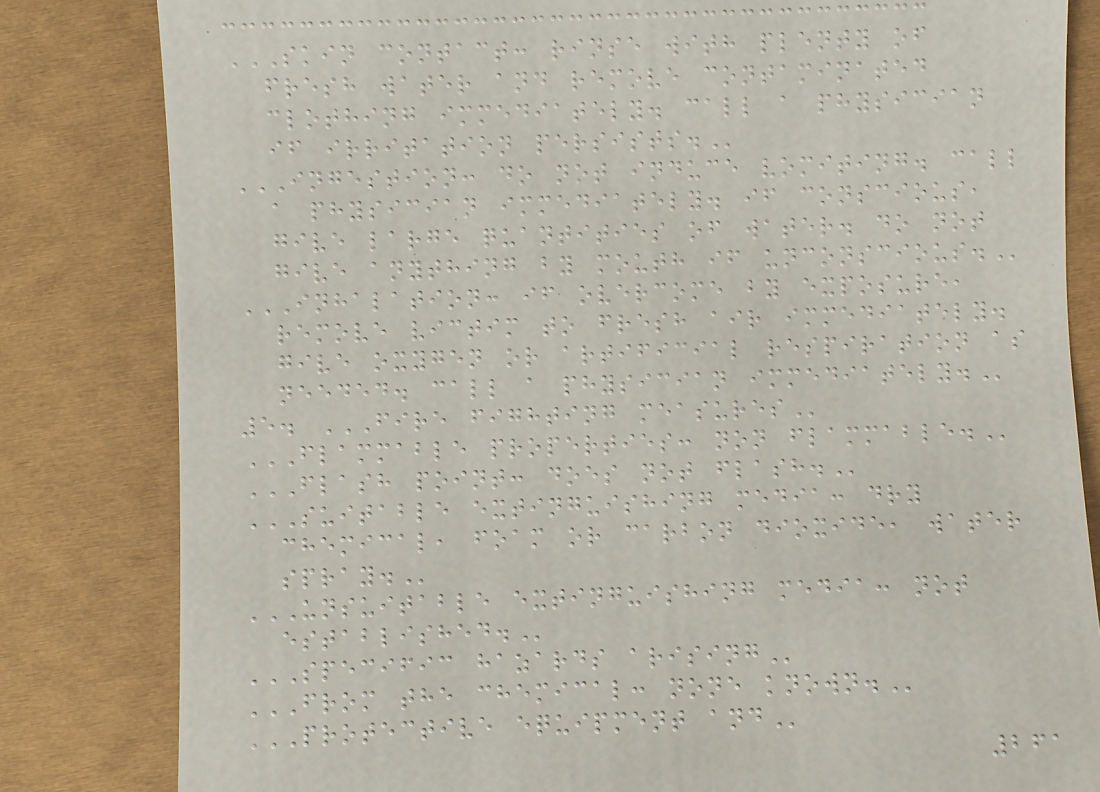SKIN CONTACT: RINSE WITH PLENTY OF
FRESH WATER AND REMOVE CONTAMINATED
CLOTHING IMMEDIATELY. CALL A PHYSICIAN
IF IRRITATION PERSISTS.
INGESTION: DO NOT INDUCE VOMITING. CALL
A PHYSICIAN IMMEDIATELY. IF CONSCIOUS,
GIVE LARGE QUANTITIES OF WATER. DO NOT
GIVE ANYTHING BY MOUTH IF UNCONSCIOUS.
INHALATION: IF OVERCOME BY EXPOSURE,
REMOVE VICTIM TO FRESH AIR IMMEDIATELY.
GIVE OXYGEN OR ARTIFICIAL RESPIRATION AS
NEEDED. CALL A PHYSICIAN IMMEDIATELY.
5. FIRE FIGHTING MEASURES
FLAMMABLE PROPERTIES: NON FLAMMABLE.
FLASH POINT: DOES NOT FLASH.
SUITABLE EXTINGUISHING MEDIA: DRY
CHEMICAL, FOAM OR CARBON DIOXIDE, WATER
SPRAY.
UNSUITABLE EXTINGUISHING MEDIA: NOT
ESTABLISHED.
SPECIFIC HAZARDS ARISING
FROM THE CHEMICAL: NONE KNOWN.
PROTECTIVE EQUIPMENT AND
261
